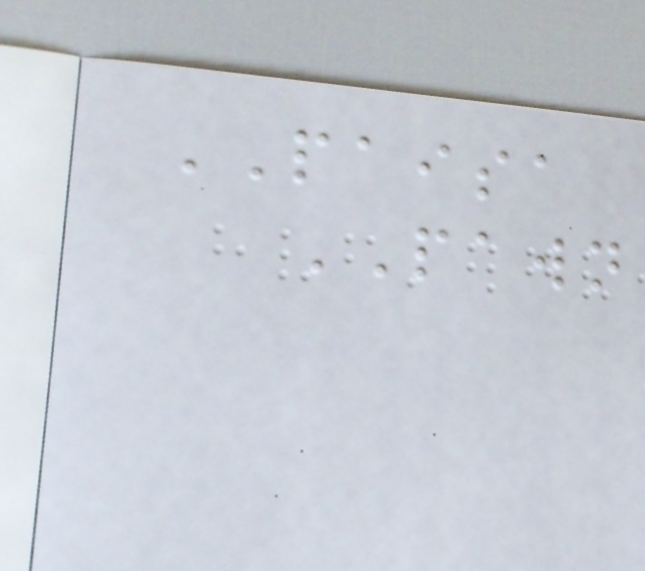PAISA
PAWN
